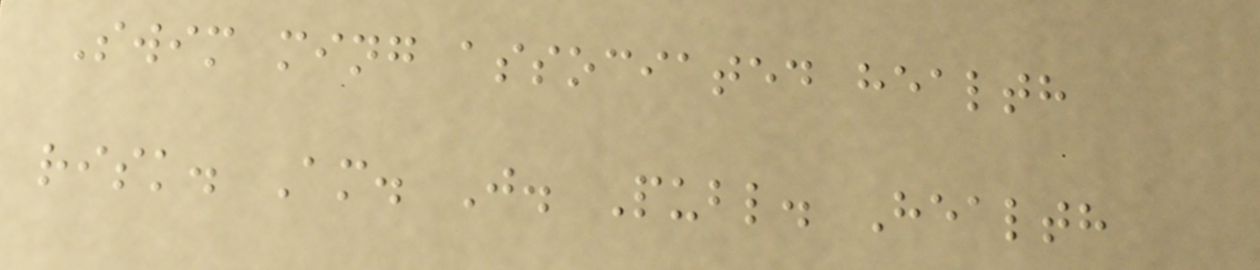Swim ming associated health
risk. Am. J. Publ. Health
